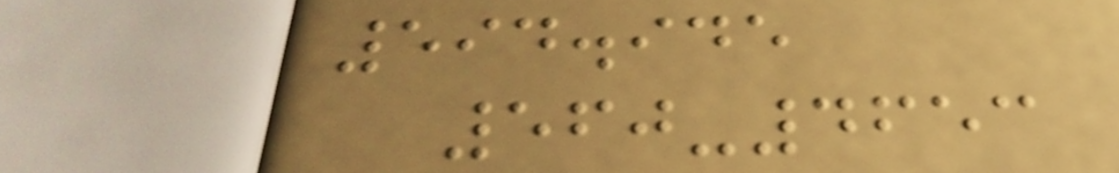594.945
560-4653
